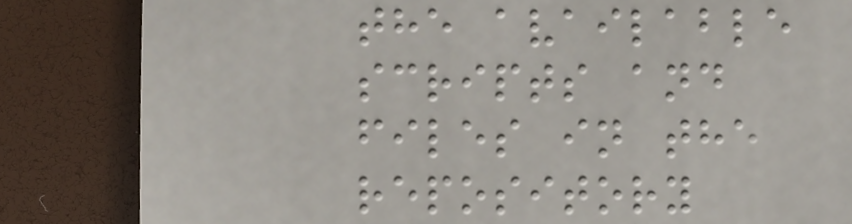the available
scripts and
files in the
repository
